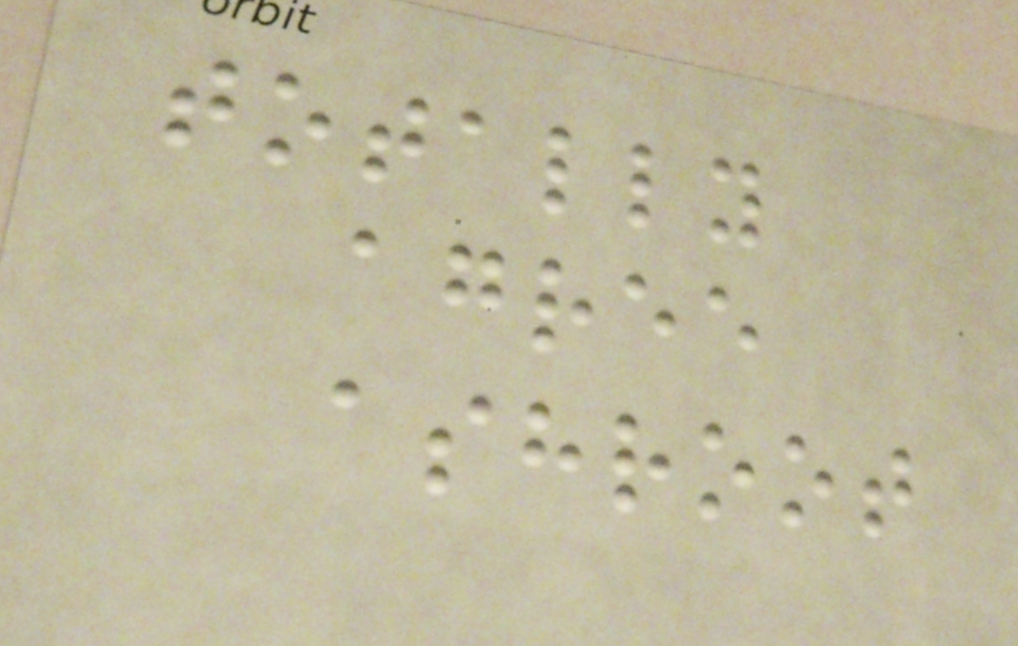totally
agree
ashroot
